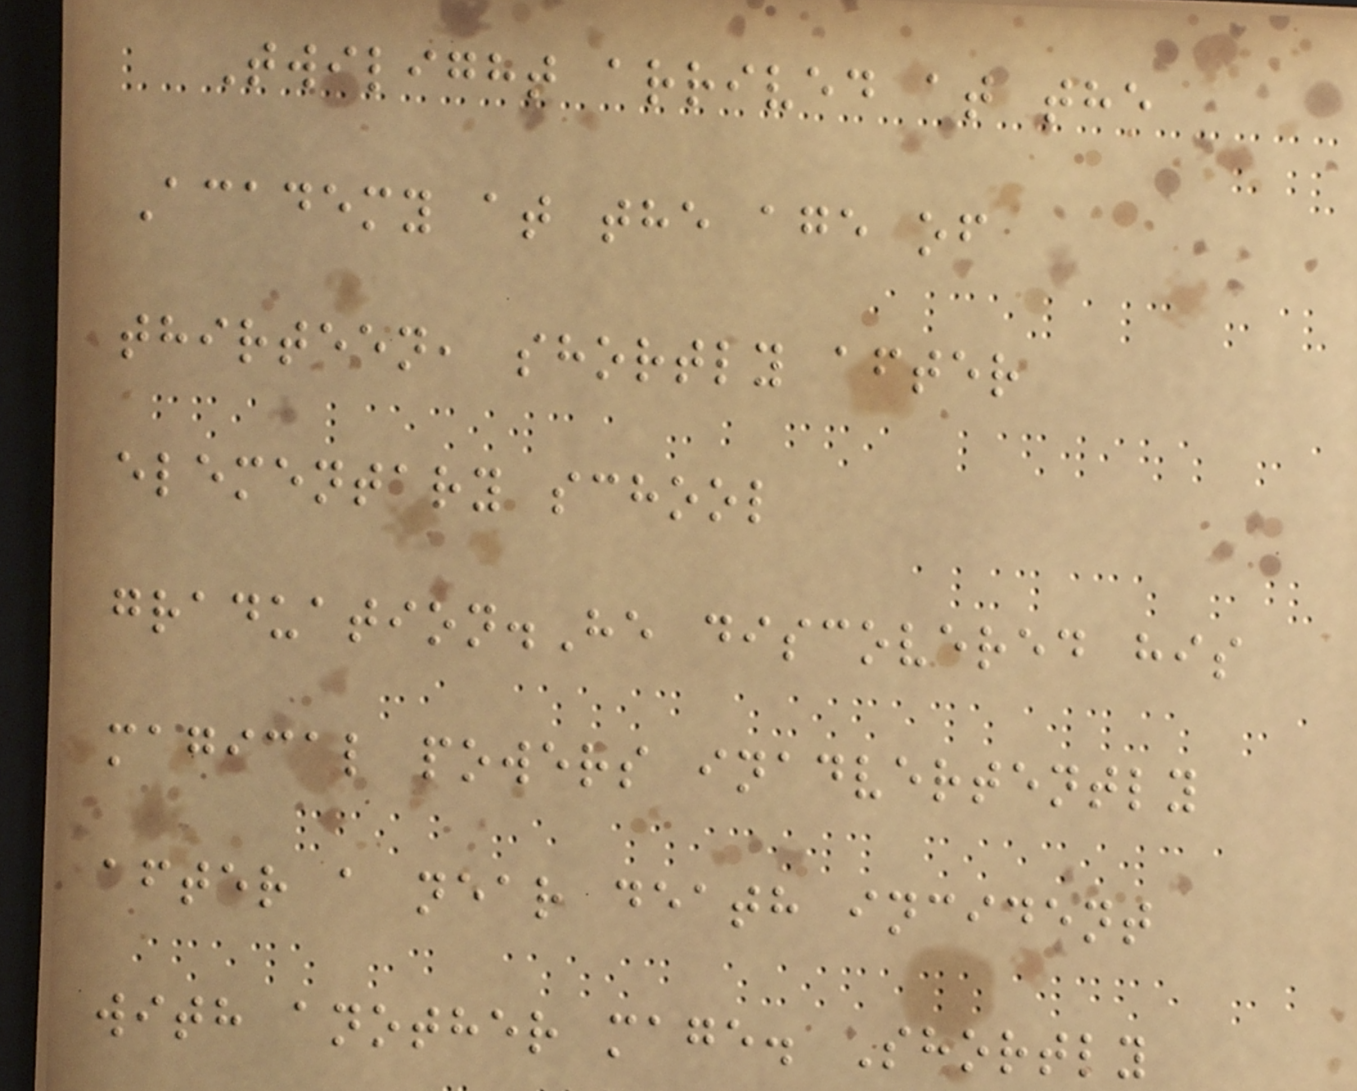Twilight arrived at the
Academy at the age of
thirteen, shortly after
elementary school
graduation.He discovered his
magical powers inadvertently
after a near death incident
with another mage. Shortly
